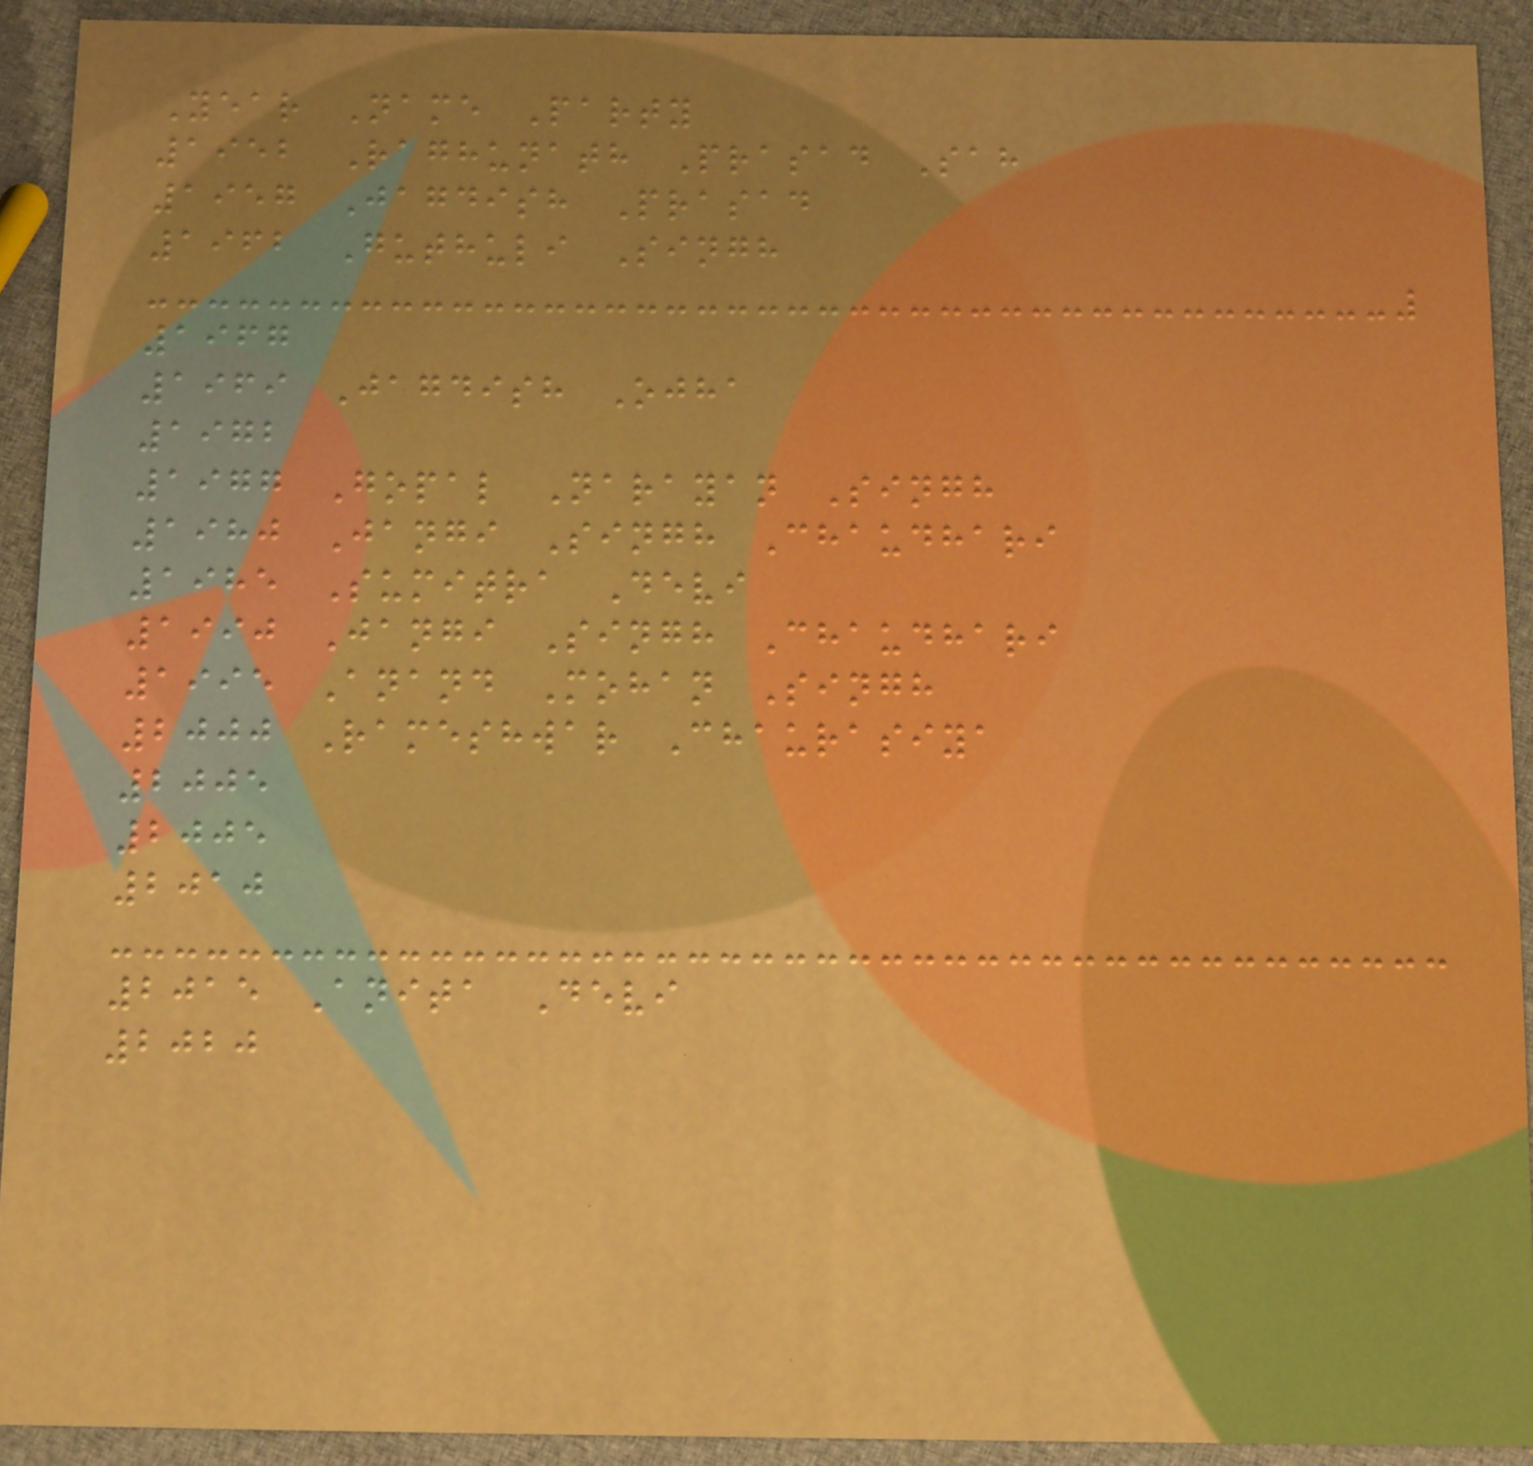Year Name Party
1952 Raghunath Prasad Sah
1957 Jagdish Prasad
1962 Guthuli Singh
1967
1969 Jagdish Ojha
1972
1977 Gopal Narayan Singh
1980 Jangi Singh Chaudhari
1985 Sumitra Devi
1990 Jangi Singh Chaudhari
1995 Anand Mohan Singh
2000 Rameshwar Chaurasiya
2005
2005
2010
2015 Anita Devi
2020
